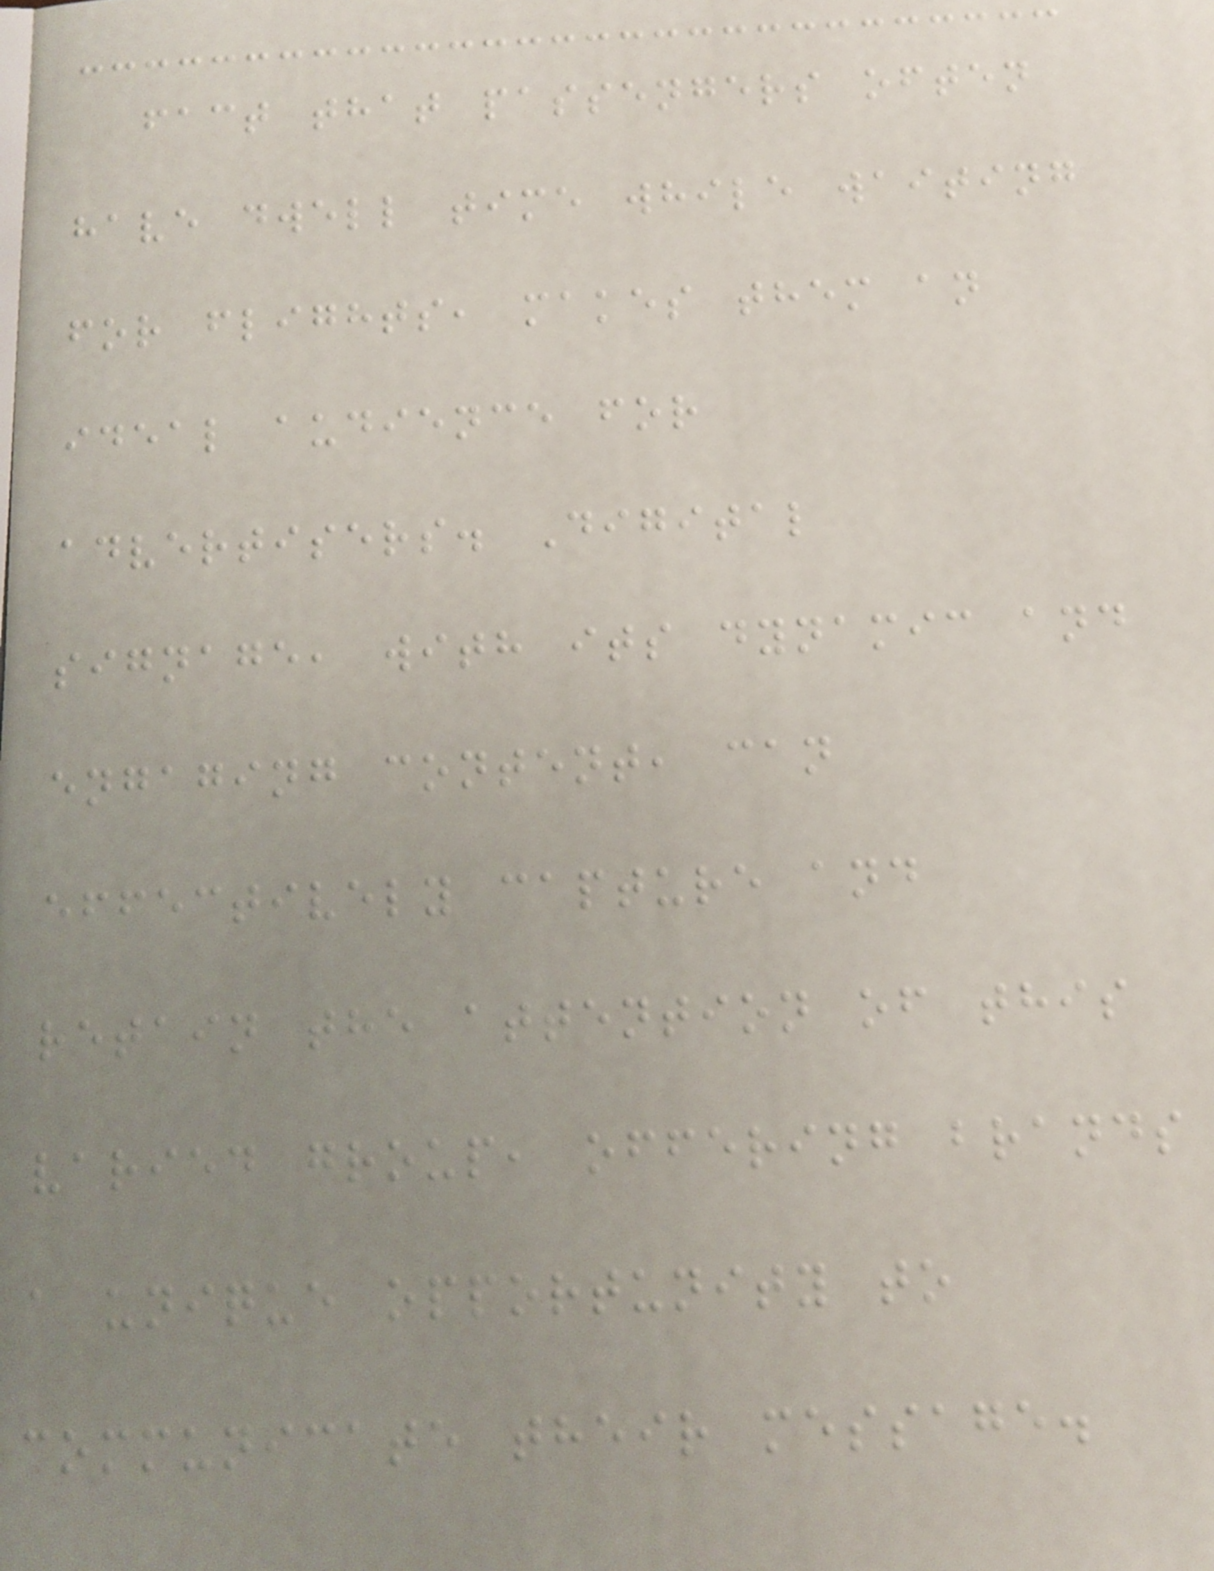fact that passengers often
have dwell time while waiting
for flights, makes them an
ideal audience for
advertisers. Digital
signage, with its dynamic and
engaging content, can
effectively capture and
retain the attention of this
varied group, offering brands
a unique opportunity to
communicate their message.
